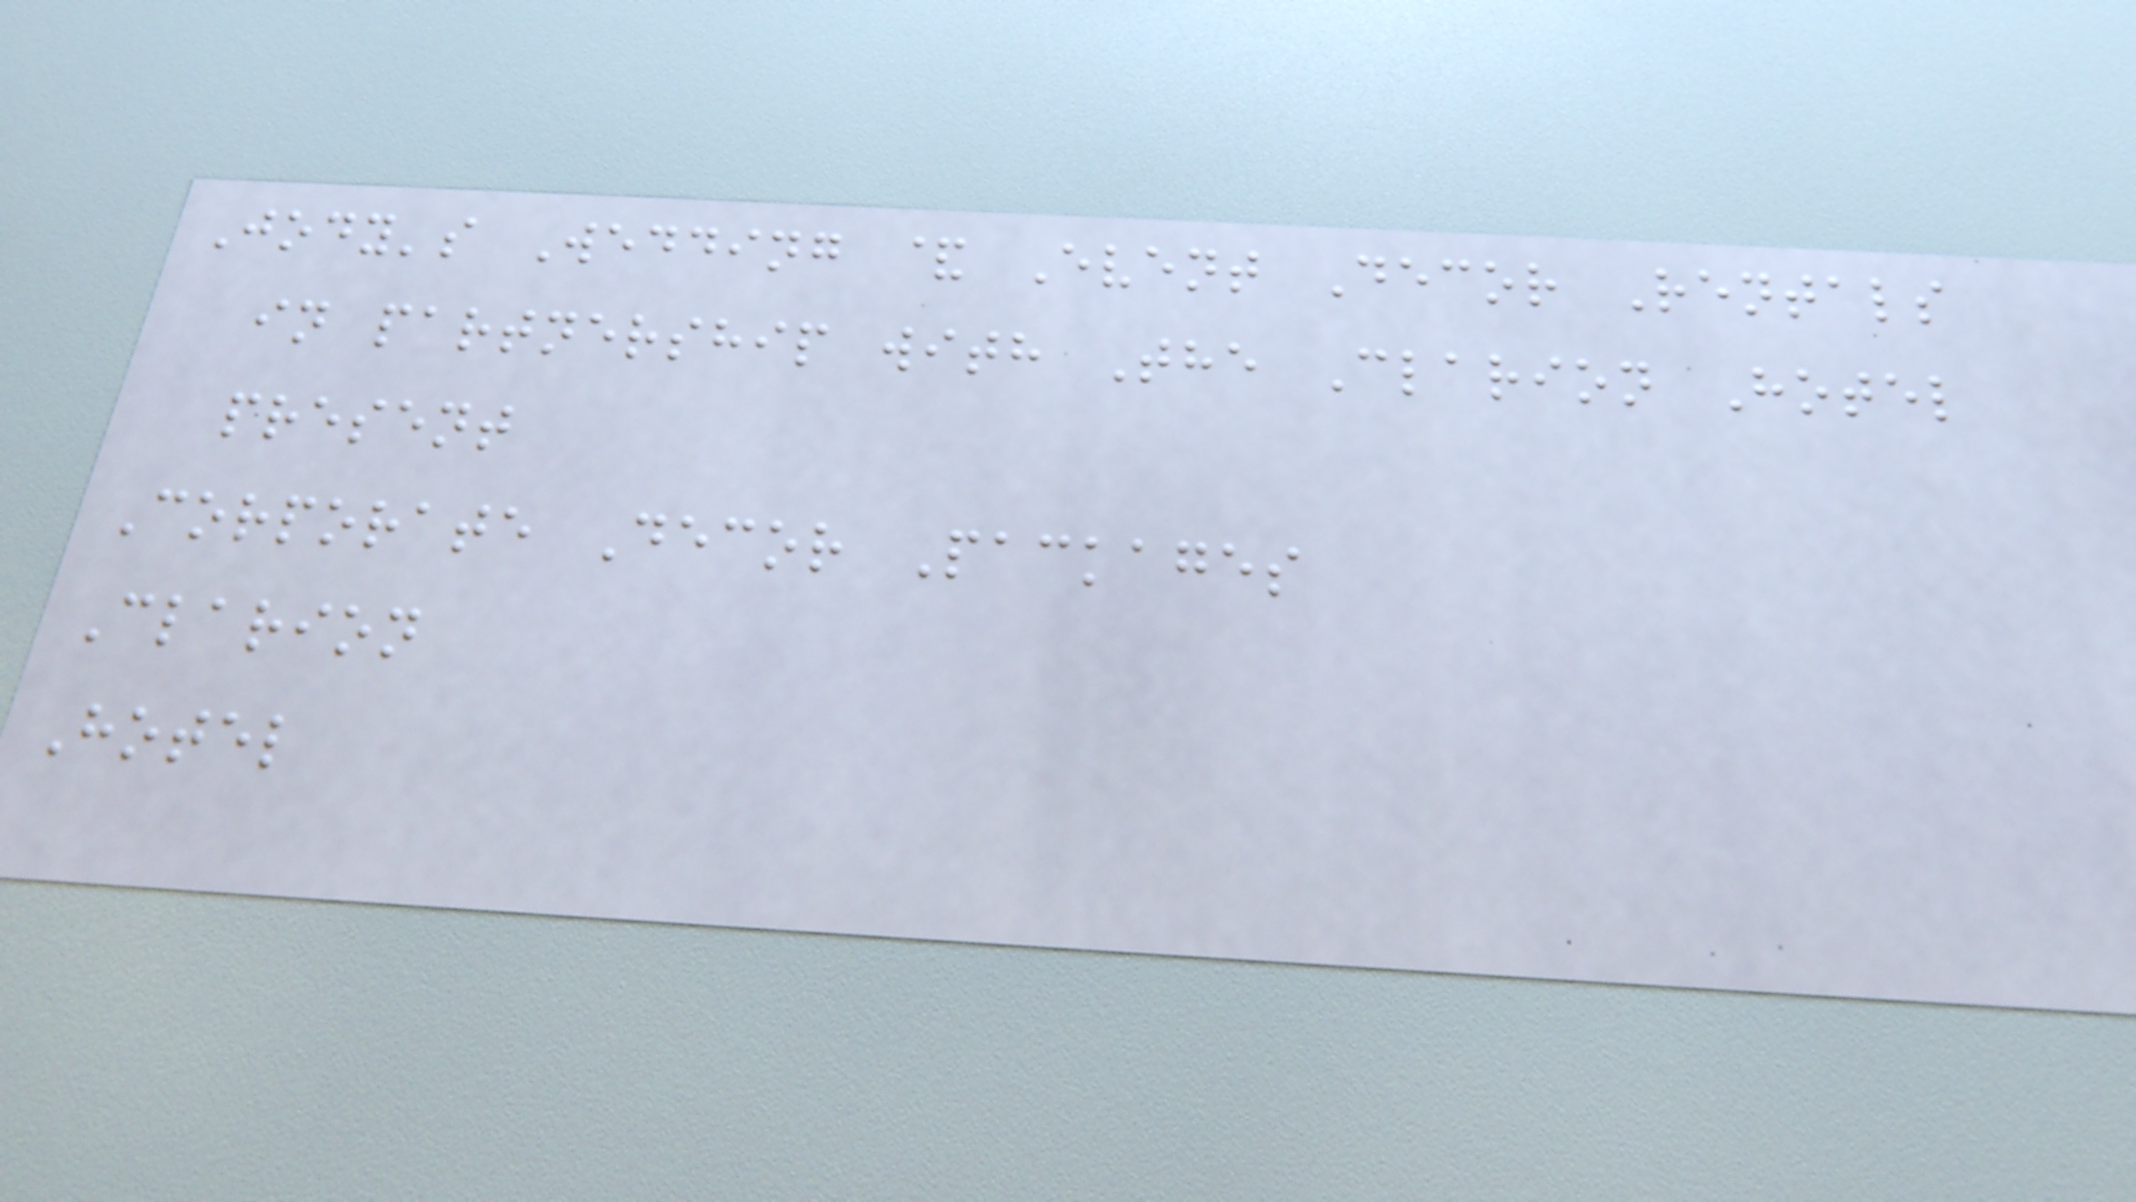Jody's Wedding & Event Decor Rentals
in partnership with The Clarion Hotel
present
Corporate Decor Packages
Clarion
Hotel
